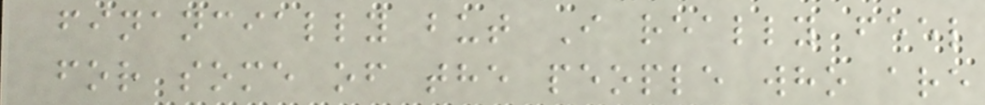financially but I really feel
for some of the people who are
